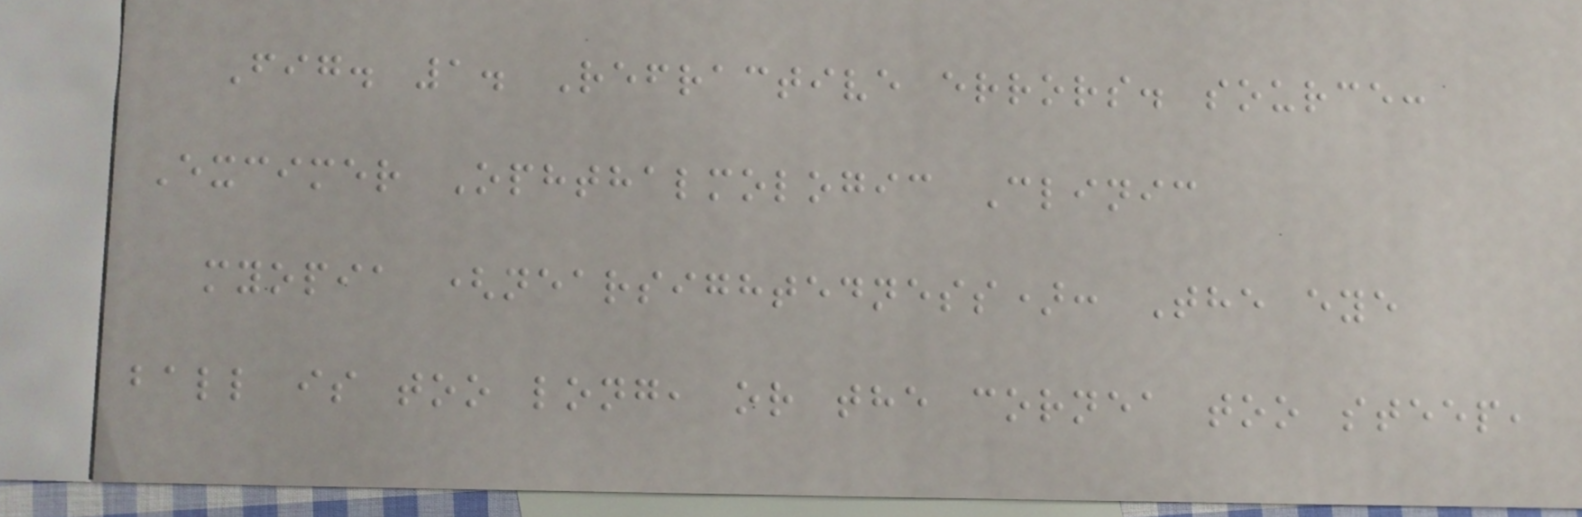Fig. 1. Refractive errors. source:
Excimer Ophthalmologic Clinic
myopia (nearsightedness): The eye
ball is too long, or the cornea too steep,
